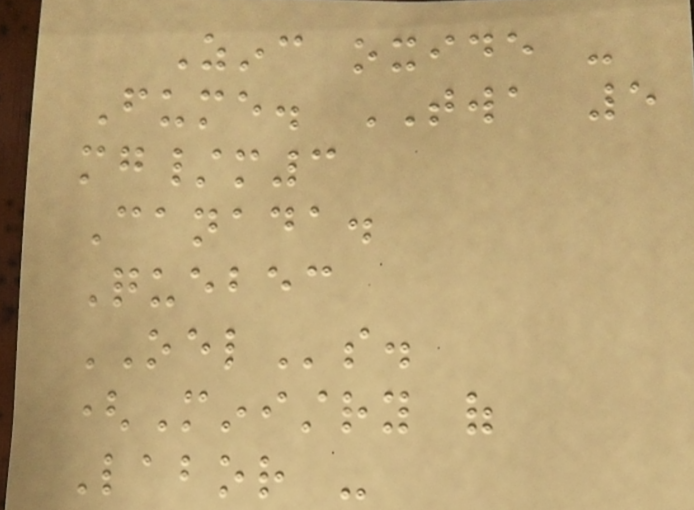Zinc oxide -
Fume. TWA 5
mg/m3
Canada.
Quebec
OELs.
(Ministry of
Labor -
